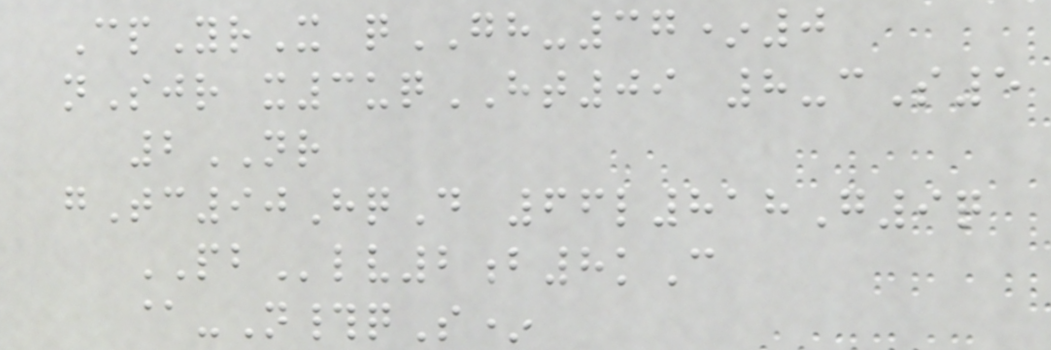CpYrX qGH-37*0
nSjr x3uqHT09 8-cS5
2NR
gTc90HqD 66l818G9q
PBlv2b8kC
@-N#qS*
